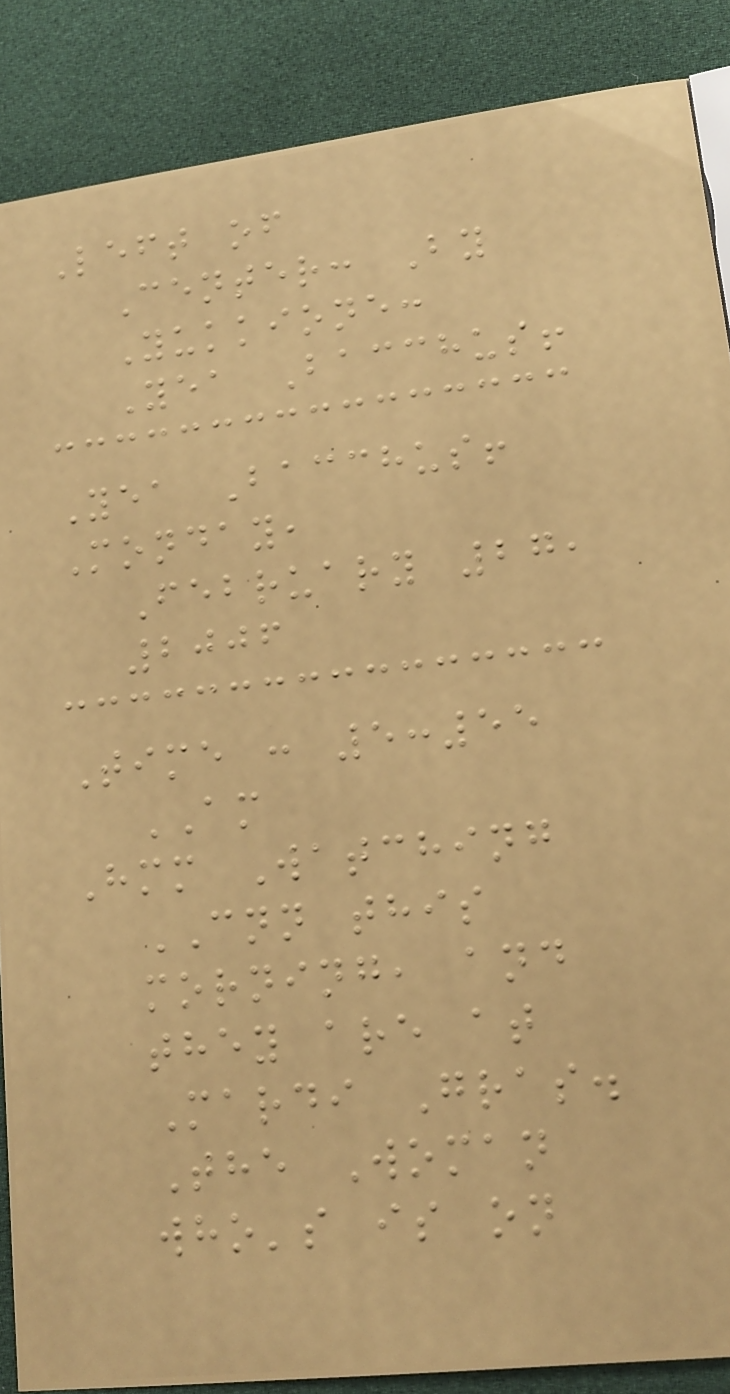Left of
Center: By
Yukkione:
Yea Bacchus!
Yea Bacchus!
Monday,
February 27,
2006
Time : 5:55
AM
Hmm Watching
CNN this
morning, and
they are at
Mardi Gras.
The Woman
who's is on
